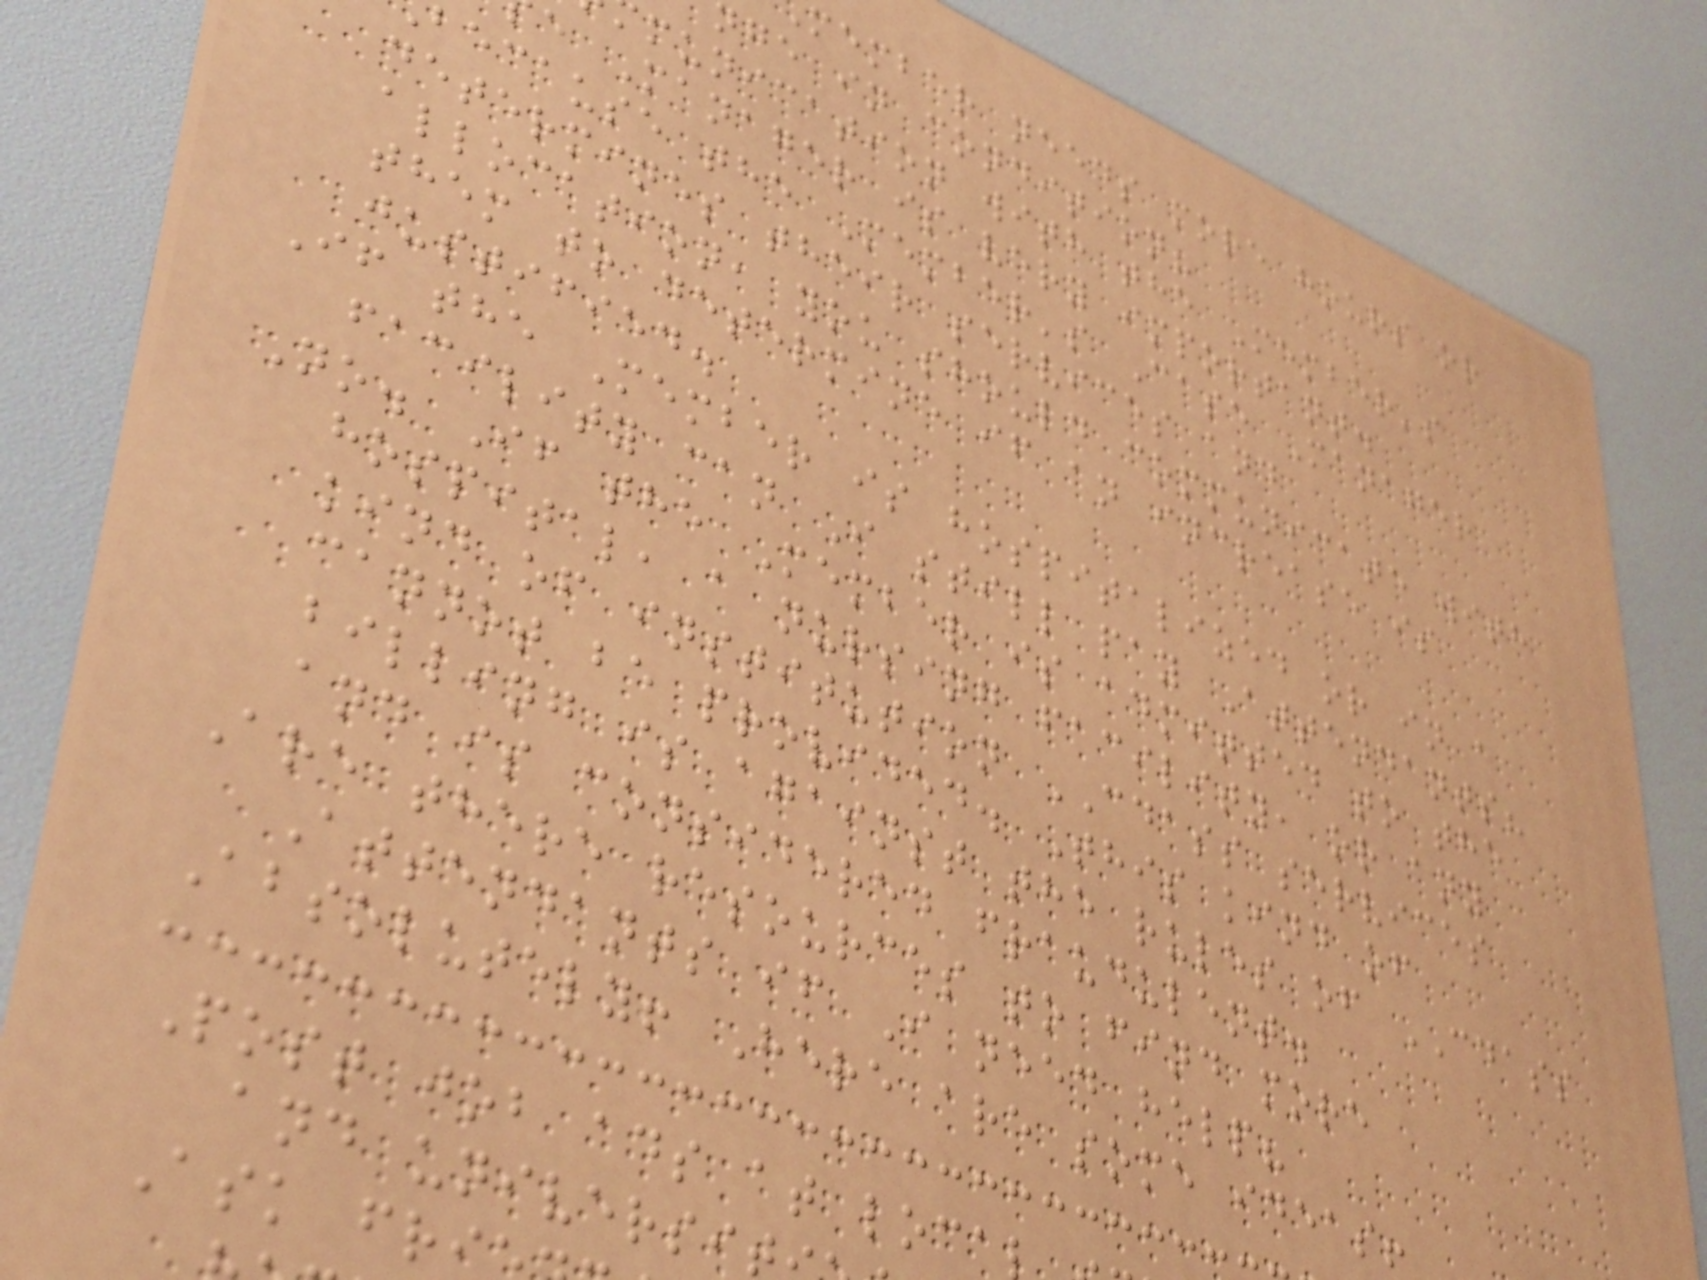member needs more hours or
nge in condition?
munication with the Member's
e Manager is very important.
because the Member's Case Manager
determines their services and
allocation, you should communicate with
them to determine if an increase is
justified.
If the Member is hospitalized or in a
facility can I still pay Attendants?
No. If the Member is admitted to the
hospital, a nursing facility, or any
kind of institution CDASS services
cannot be provided. This kind of
billing is against the rules of CDASS
and is considered fraudulent.
Are there resources to find more
Attendants if I need help?
Absolutely! Here are some ideas!
Post job ads at loca
and universi
Ask fri
